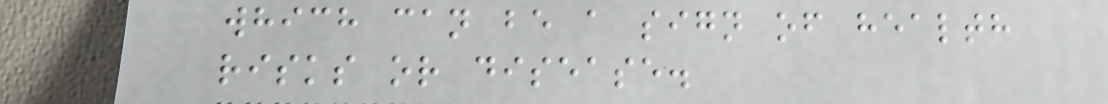which can be a sign of health
risks or disease.
